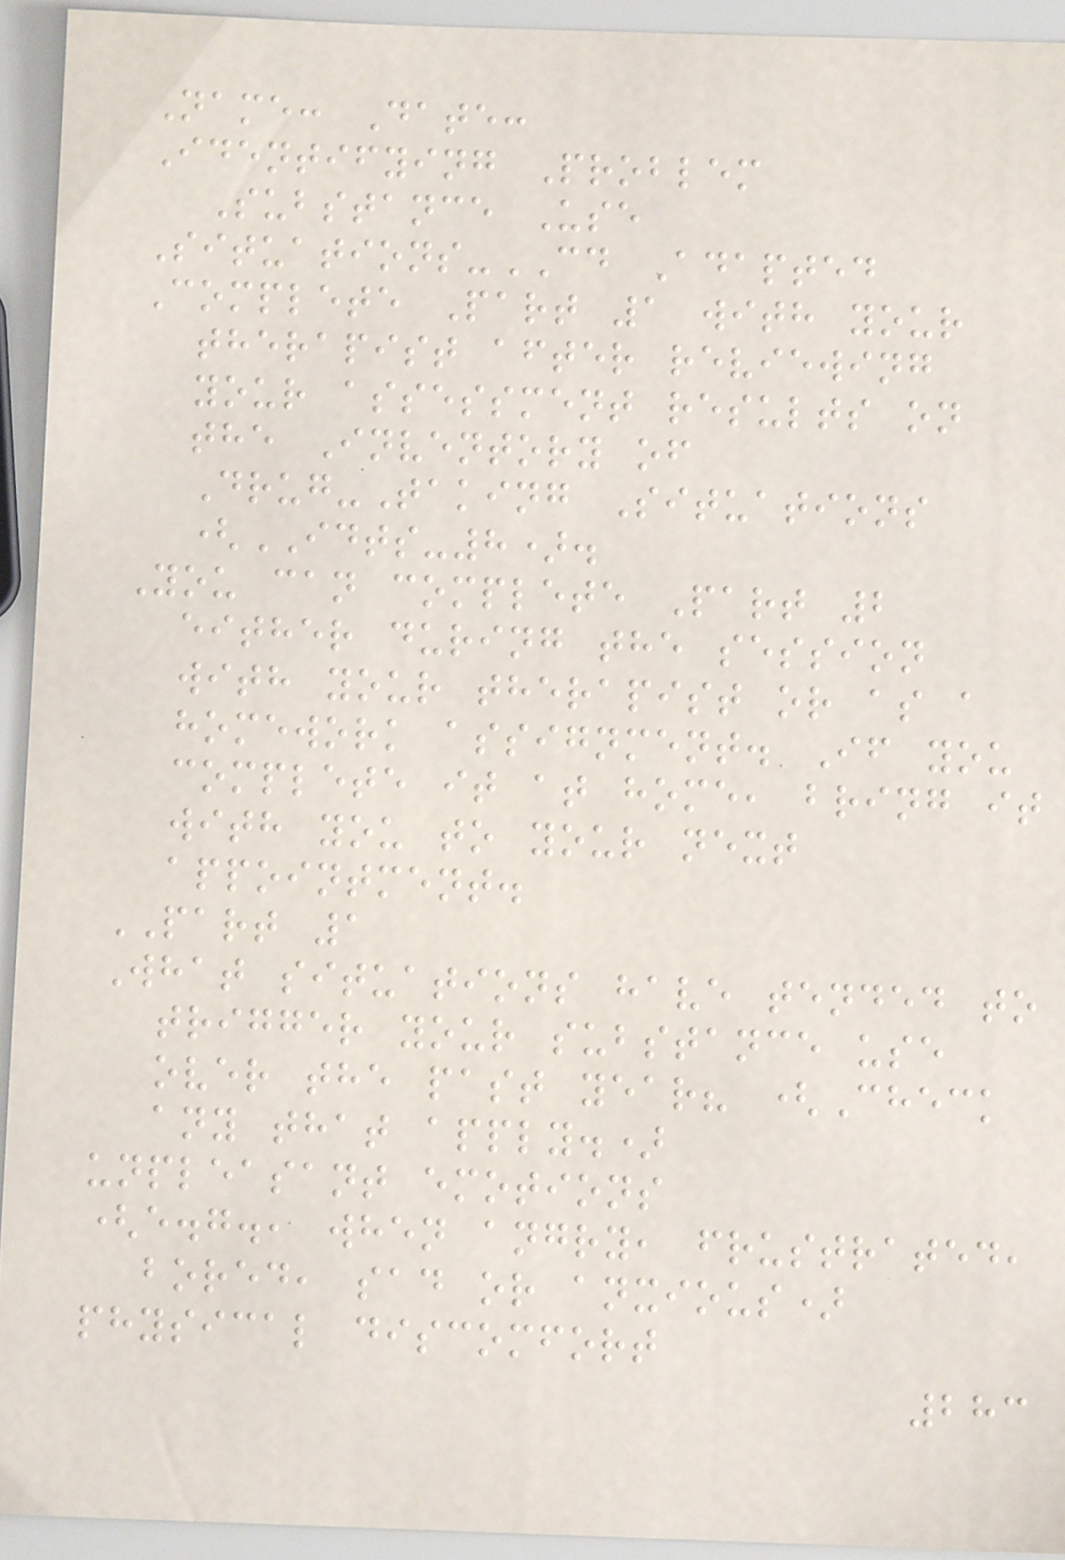Name: Date:
Identifying Problem
Substance Use
Situations-CD Adapted
Complete Part 1 with your
therapist after reviewing
your assessment results on
the Inventory of
Drug-Taking Situations
(IDTS-8).
You can complete Part 2
either during the session
with your therapist or as a
homework assignment. If you
complete it at home, bring it
with you to your next
appointment.
PART 1
What situations have tended to
trigger your substance use
over the past year? (Check
any that apply.)
unpleasant emotions
(e.g., when angry, frustrated,
bored, sad or anxious)
physical discomfort
283
